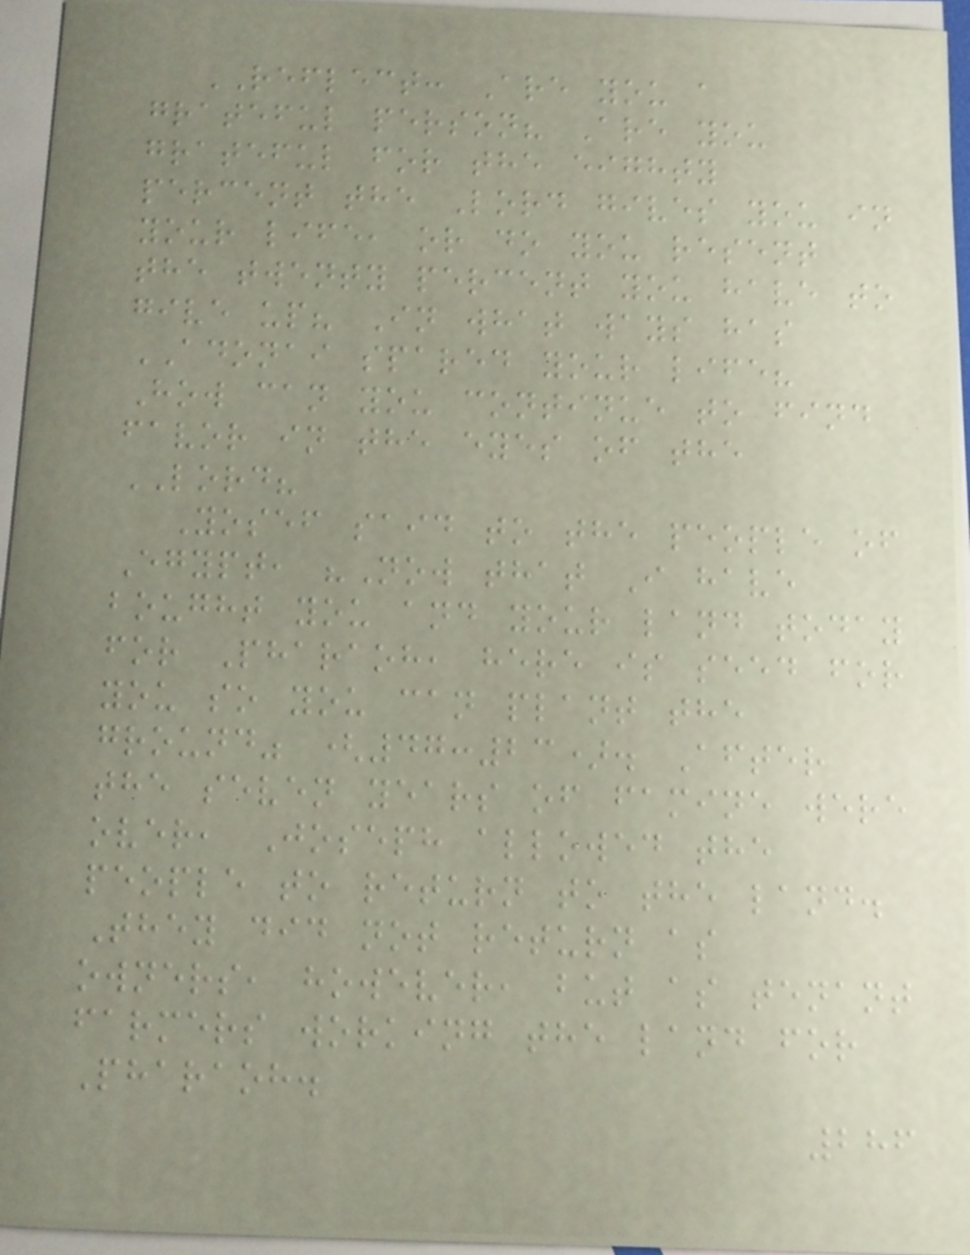REFLECT: Are you a
grateful person? Are you
grateful for the eighty
percent the Lord gives you in
your life, or do you resent
the twenty percent you have to
give up? In what ways has
ADONAI spared your life?
How can you continue to find
favor in the eyes of the
LORD?
Yosef said to the people of
Egypt, "Now that I have
bought you and your land today
for Pharaoh, here is seed for
you so you can plant the
ground" (47:23). After
the seven years of famine were
over, Joseph allowed the
people to return to the land.
They did not return as
owners, however, but as tenant
farmers working the land for
Pharaoh.
286
